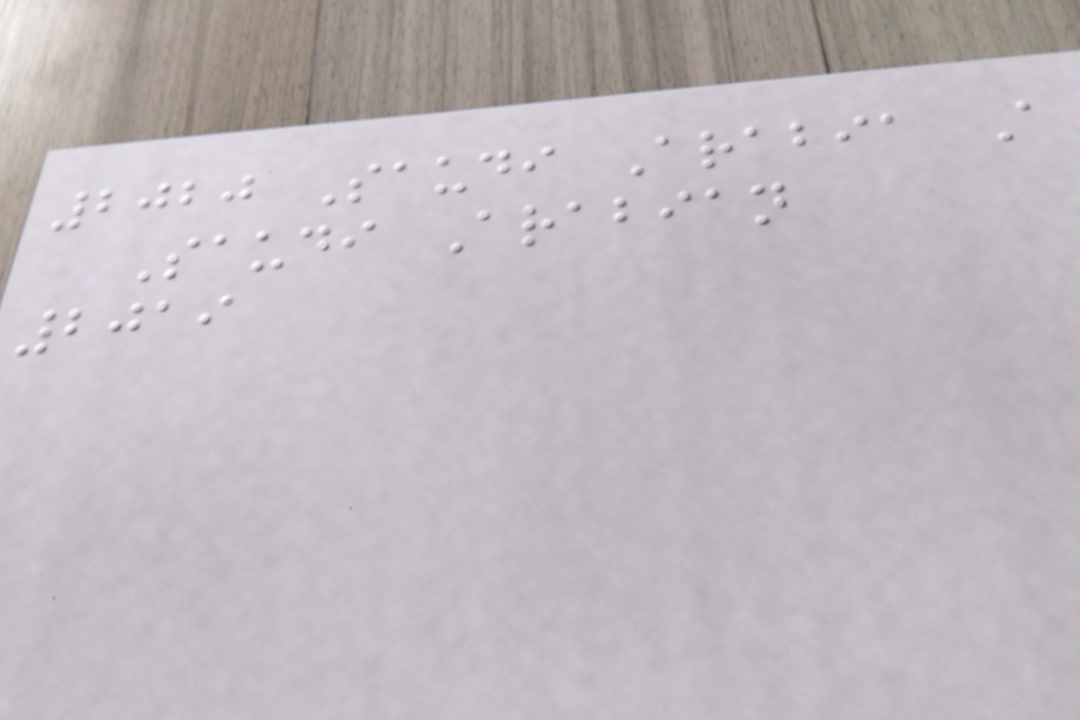2020 Saudi Arabia A
Saudi Arabian
2019
